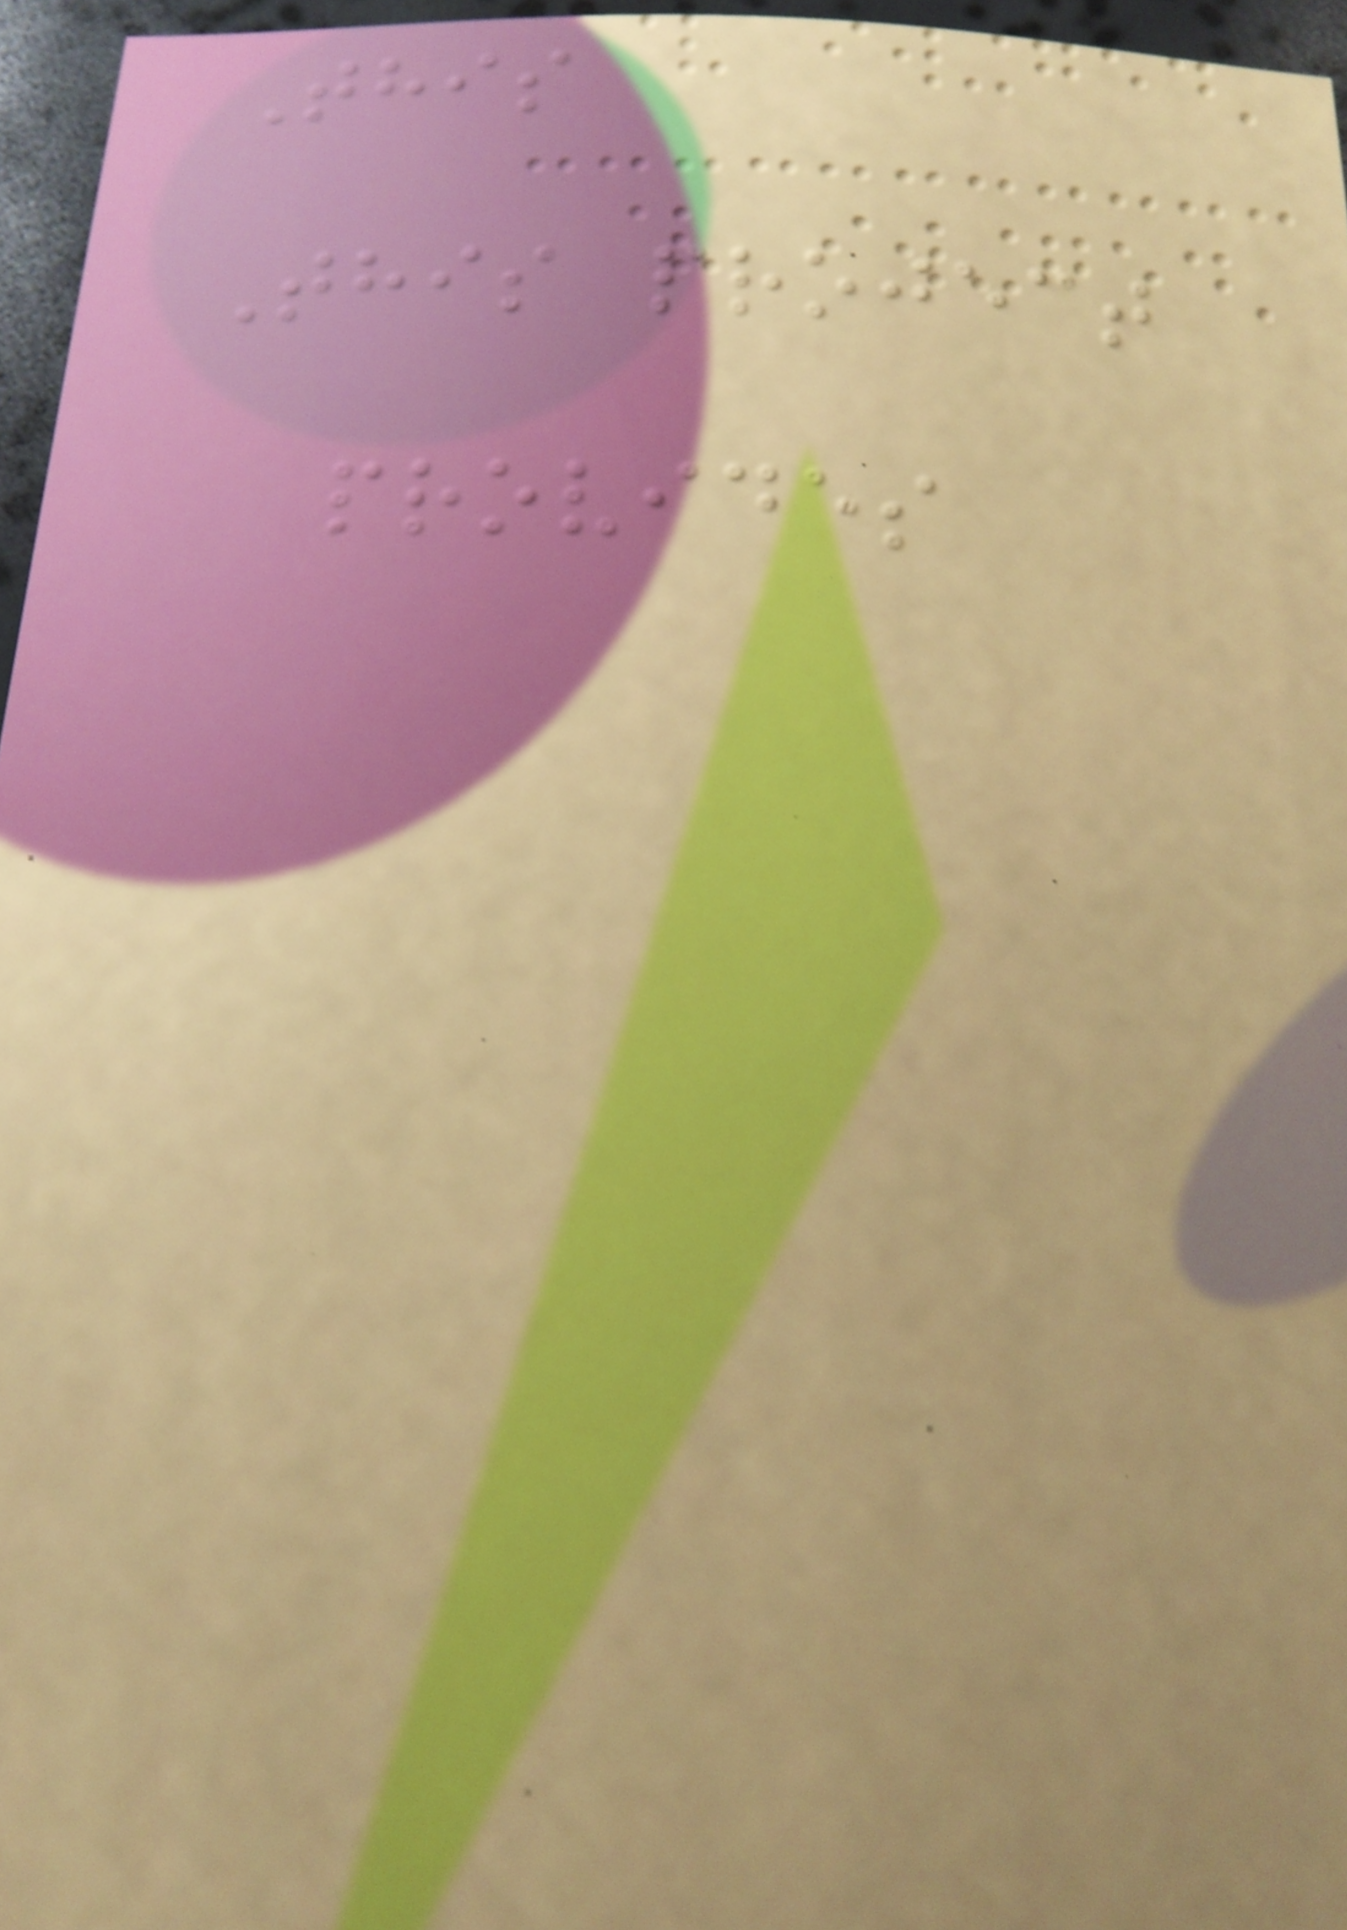This
This project
provides
